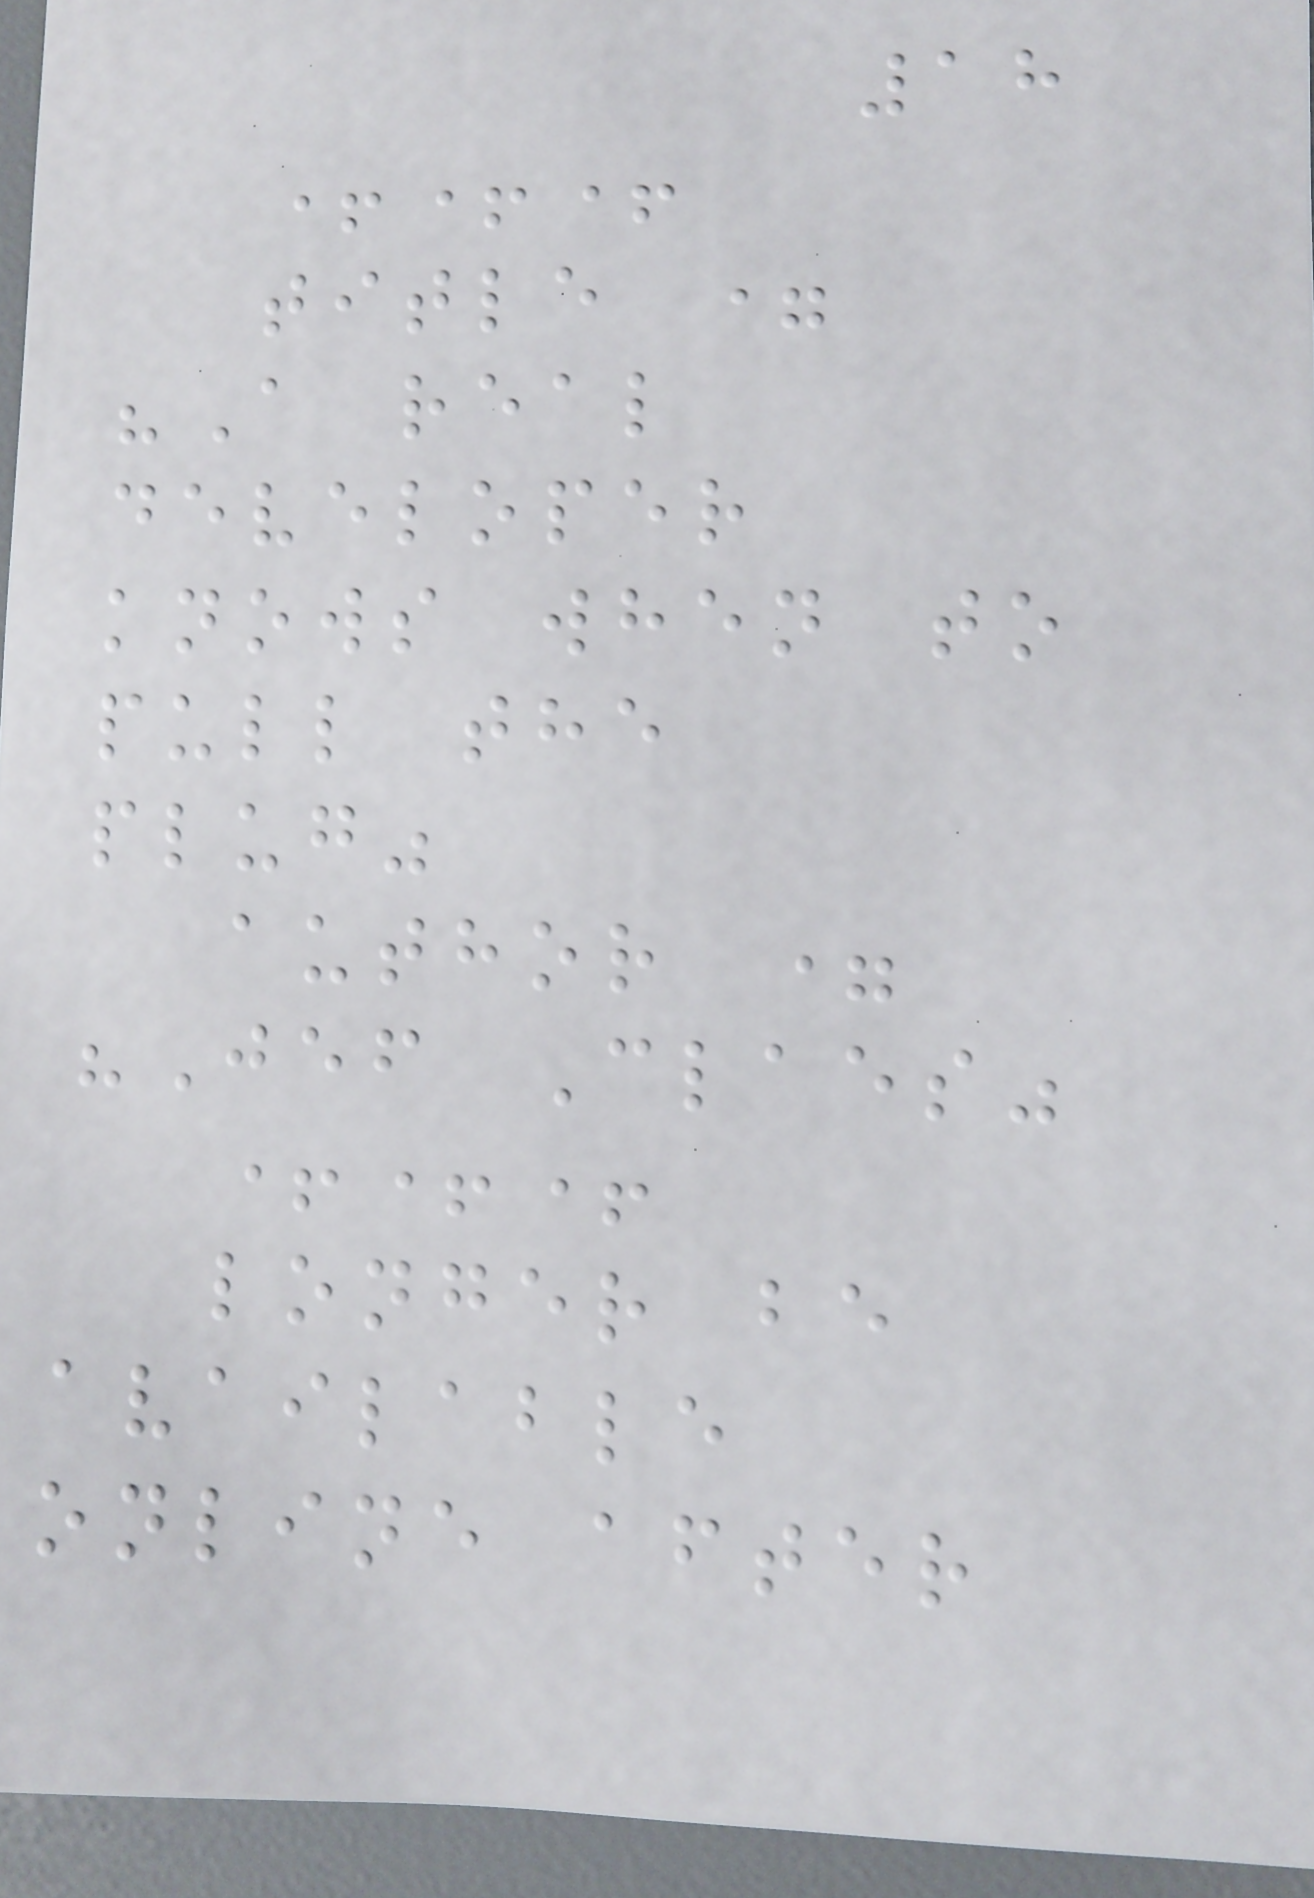18
+++
title =
"A real
developer
knows when to
pull the
plug"
author =
"Jef Claes"
+++
longer be
available
online after
